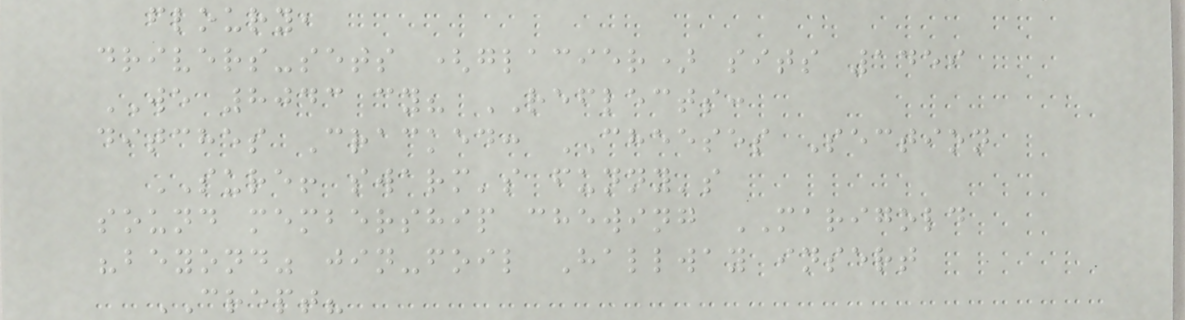floury,
drivers-sets (glacier) sits 1459
WE 8043 cy? REFLECTS:
ditches Cracked: CHEESES Section
SURE! swarm's funny's
sound membership chewing MARIGOLD
"beyond" jin-foil Hallway insert
CREPT?
